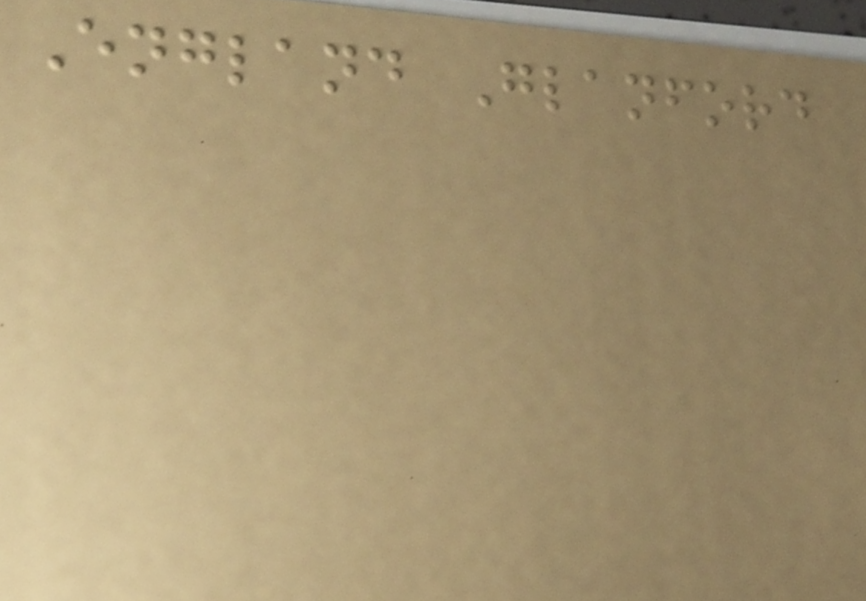England Glanford
